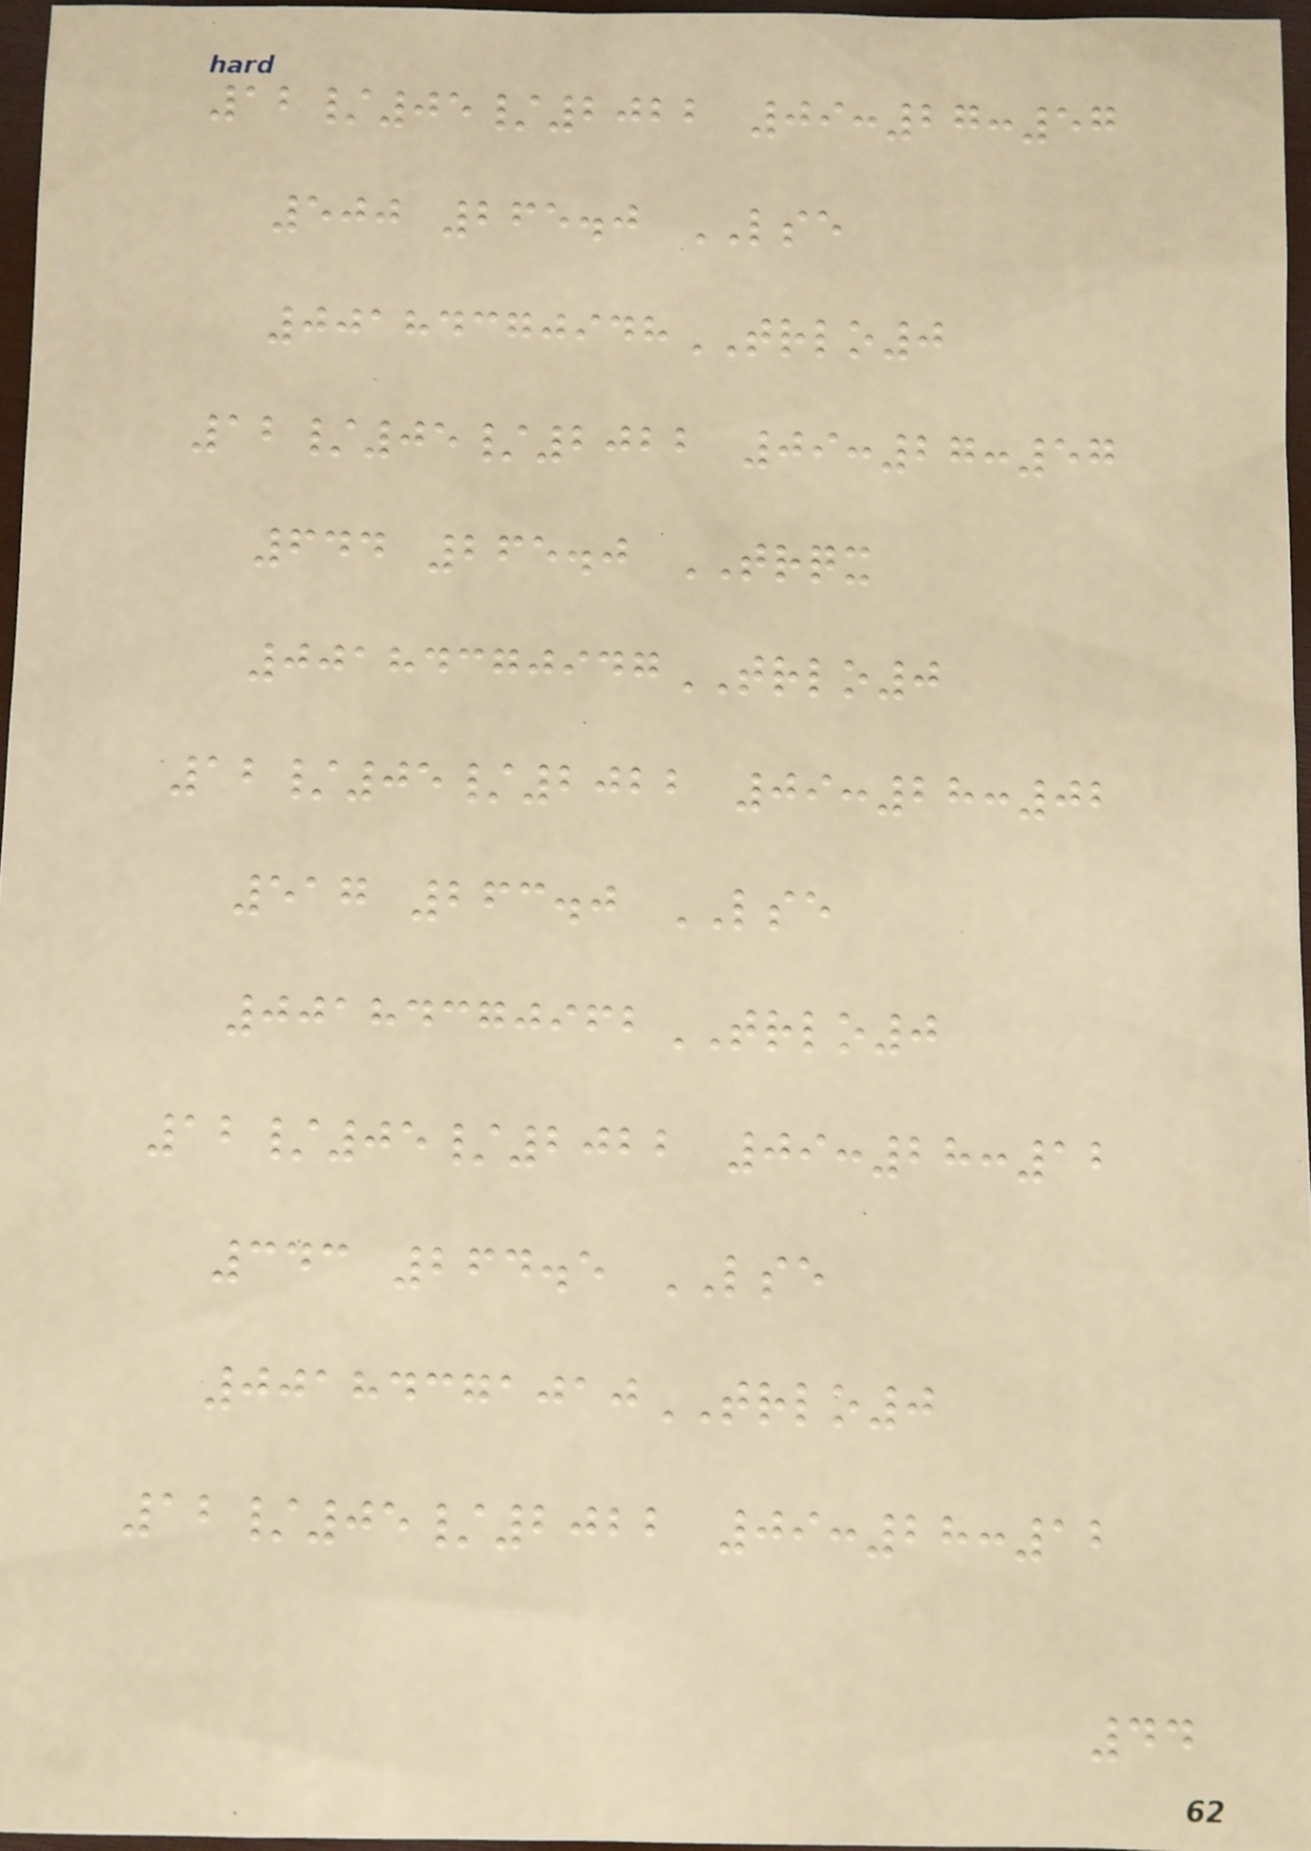12/05/2022 09:27:57
500 265.0 LSE
00184370948TRLO0
12/05/2022 09:27:57
644 265.0 TRQX
00184370947TRLO0
12/05/2022 09:28:02
517 263.0 LSE
00184370962TRLO0
12/05/2022 09:28:12
343 264.5 LSE
00184371010TRLO0
12/05/2022 09:28:12
44
